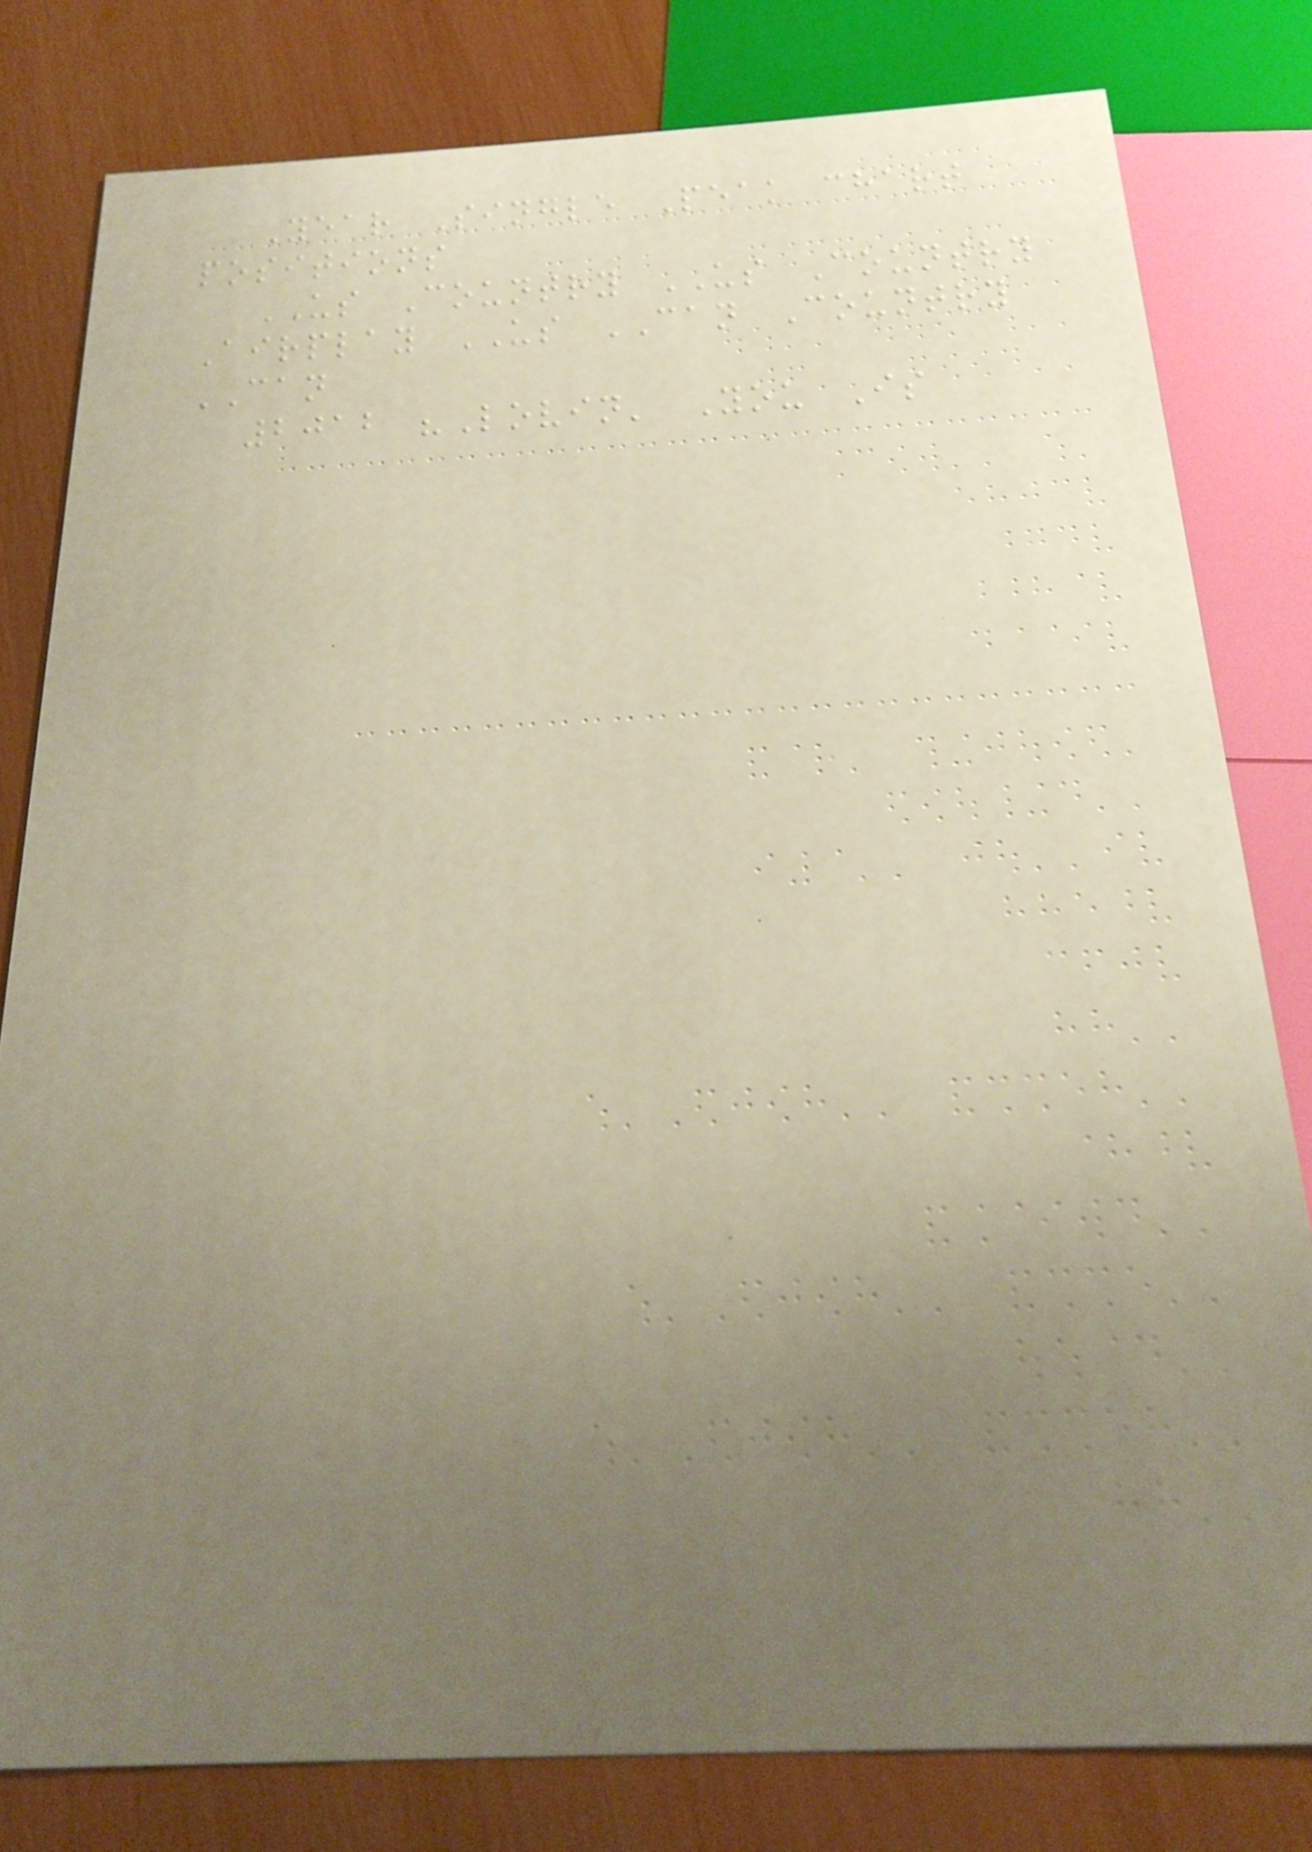Year Single Peak chart
positions
US Country US Country
Airplay US CAN Country
CAN
2012 "Lovin' You Is
